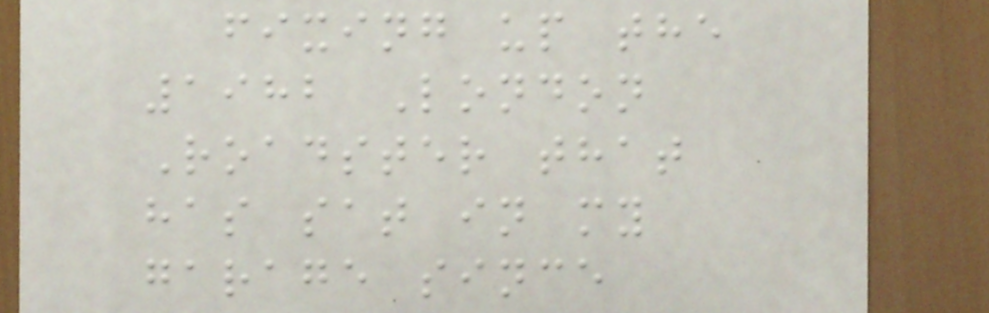fixing up the
1982 London
Roadster that
has sat in my
garage since
